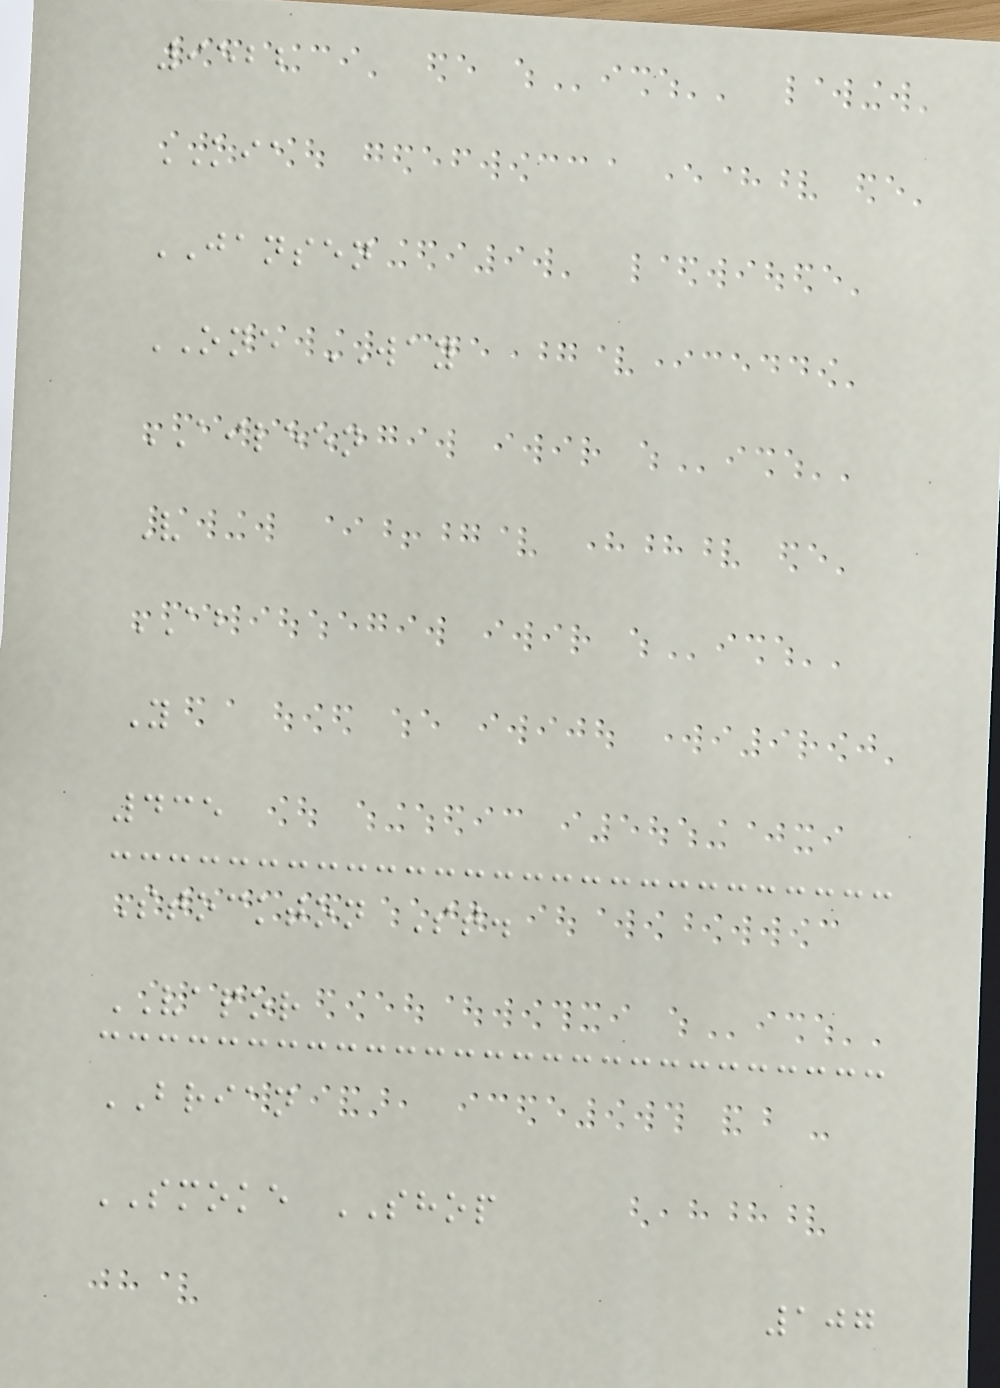9522
KIA
JANSEN
ONE WAY
AILEEN
V
AB
Y
435
Stockton St.
VAPOR
BRIAN
SMOKE SHOP
107
